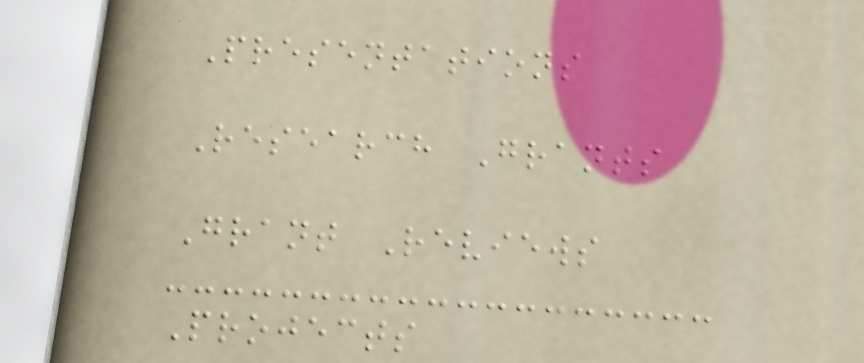Presentations
Research Grants
Grant Reviews
Projects
